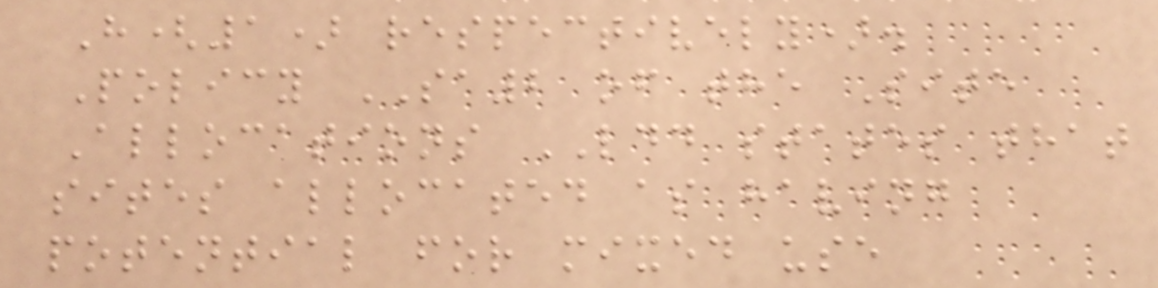H(1) respectively).
Policy SA2 of the Site
Allocations LDD states that
sites allocated as having
potential for mixed use
